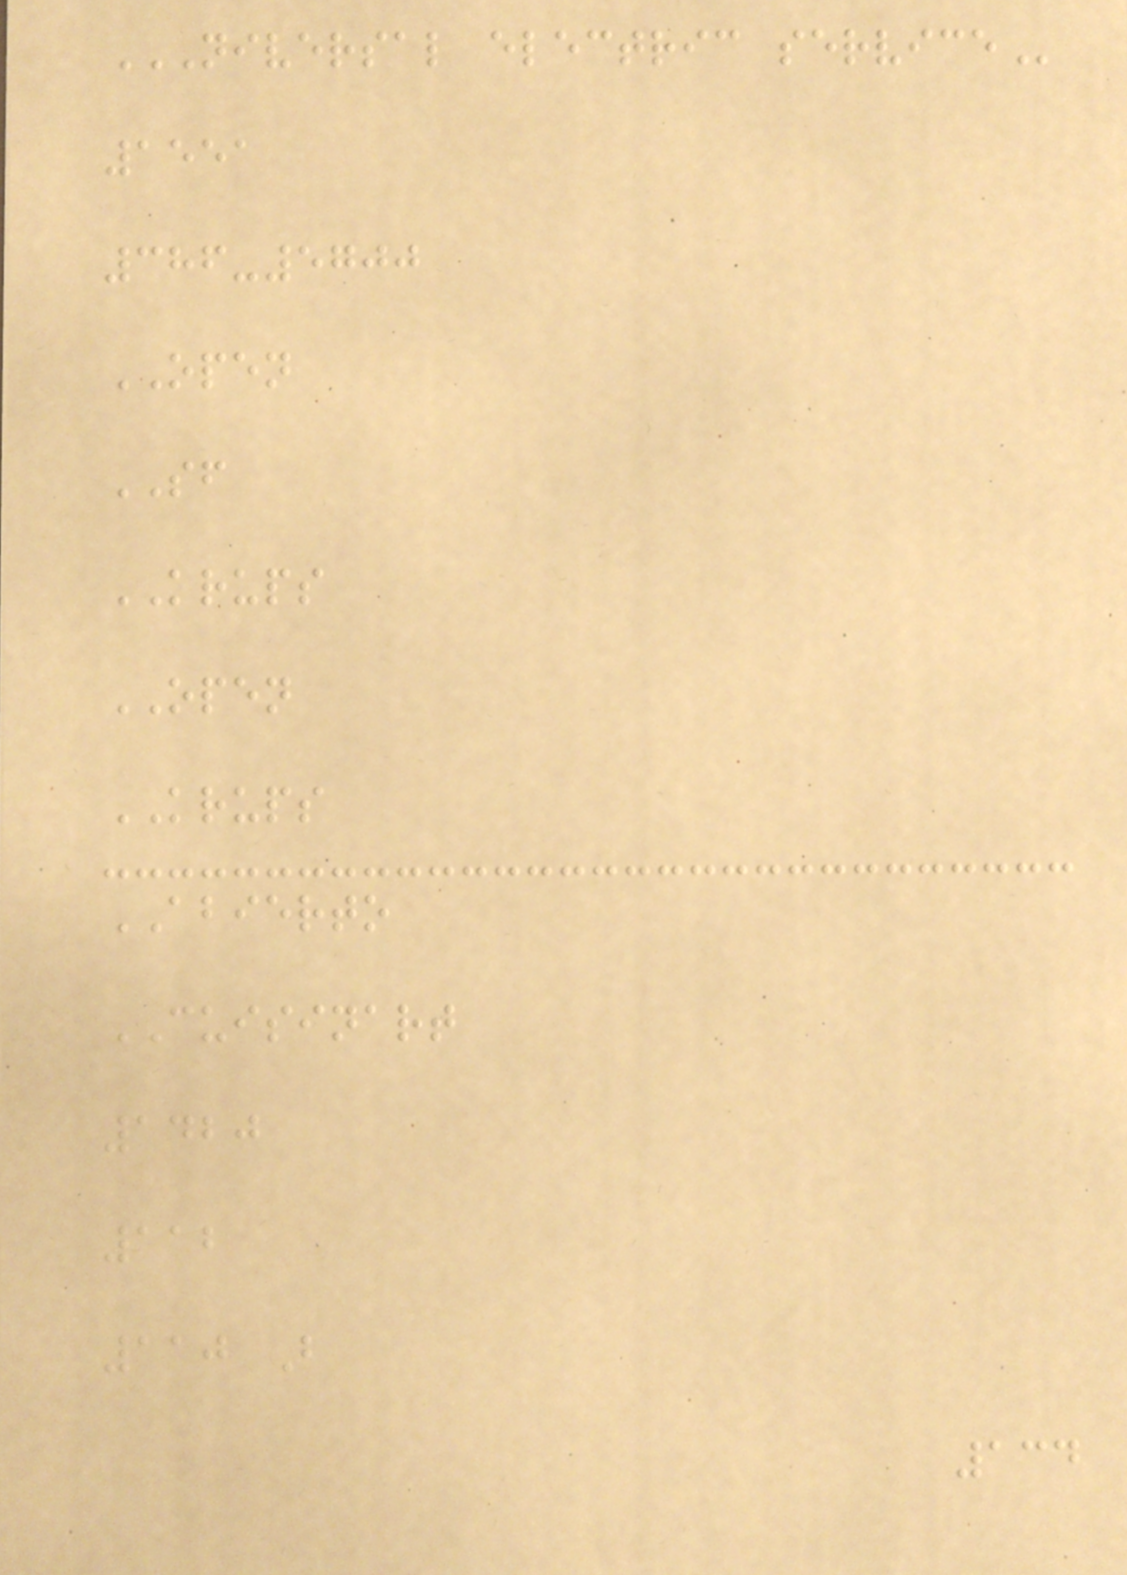NIVERSAL ELECTRIC SERVICE
1551
386-5700
OPEN
SF
KRUPS
OPEN
KRUPS
ABIERTO
CUISINART
1420
112
110 B
134
